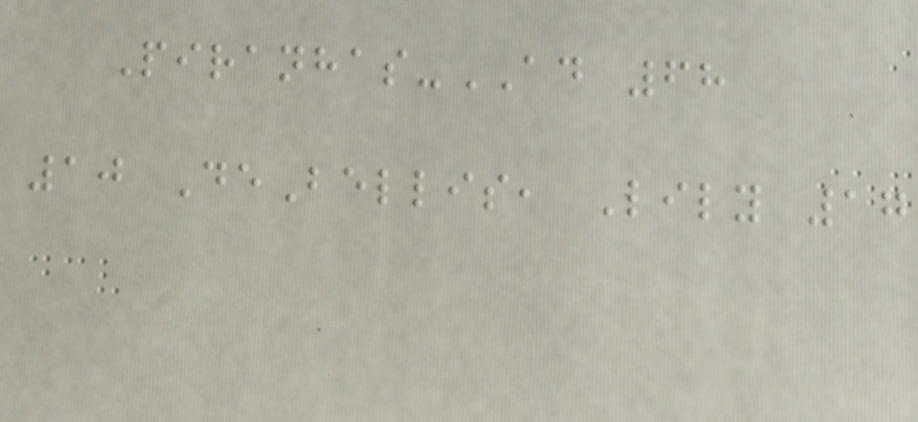Piranhas-AD 68
10 DeBellis, Lily 17
